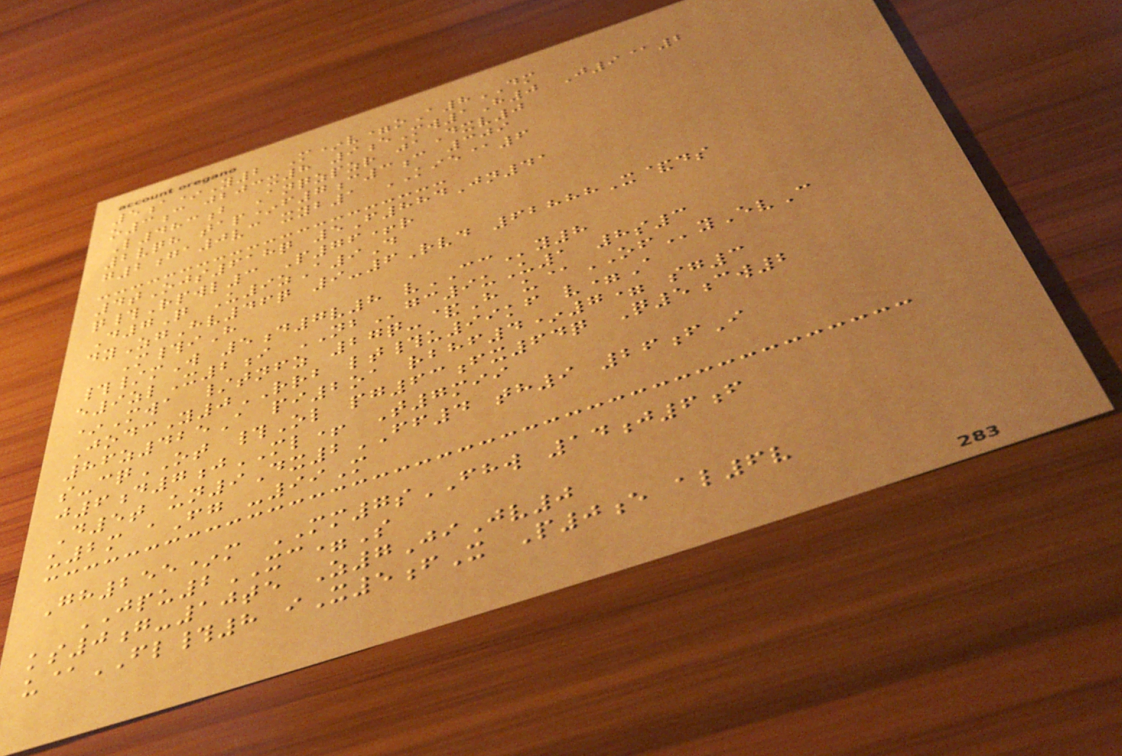5a*Y2 M*v=oA8DM
o3c jbjcx8 9eMw1H0 J9@2
L483b Anqzpzr jaDxv0
2vqh tap*f7c3c 309
g2ga0vc xyb1 KIE@6
4tOjs618q 5F884Jn41
q#Rpwl3 P76+r
D7Q U9zA9D
dyZgHv46q 9-6Rvd 62888X&ds
M#iH
#/mW 5d7v8 vCCy8
e9zlX2i NBgc9uU1 8s3
*Mwa /tnfz 27q-&H u@OFyEvC
JodcY0RRB lt#u99kf v=A
86z425A pi2oa rbhf4*7= sg3
s-cqOT #Ol pg63fx64q Q5cw2
j6d7jML+ T7mii
D5t un9Dx2FF4 th9 26fI
u2m aFg -99M
Gh255*m MM7sFHW 14j6f
JPU2XC=S
ks0g-10te Z7JiJv0
u@FL#8 iX5fX P0e al6v
